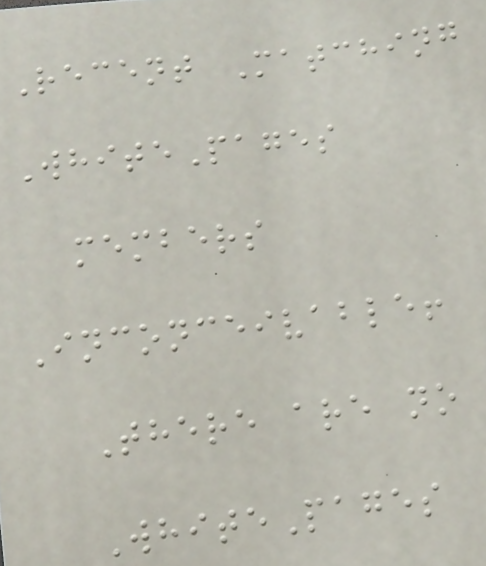Recent Matching
WhitePages
members
Inconceivable!
There are no
WhitePages
